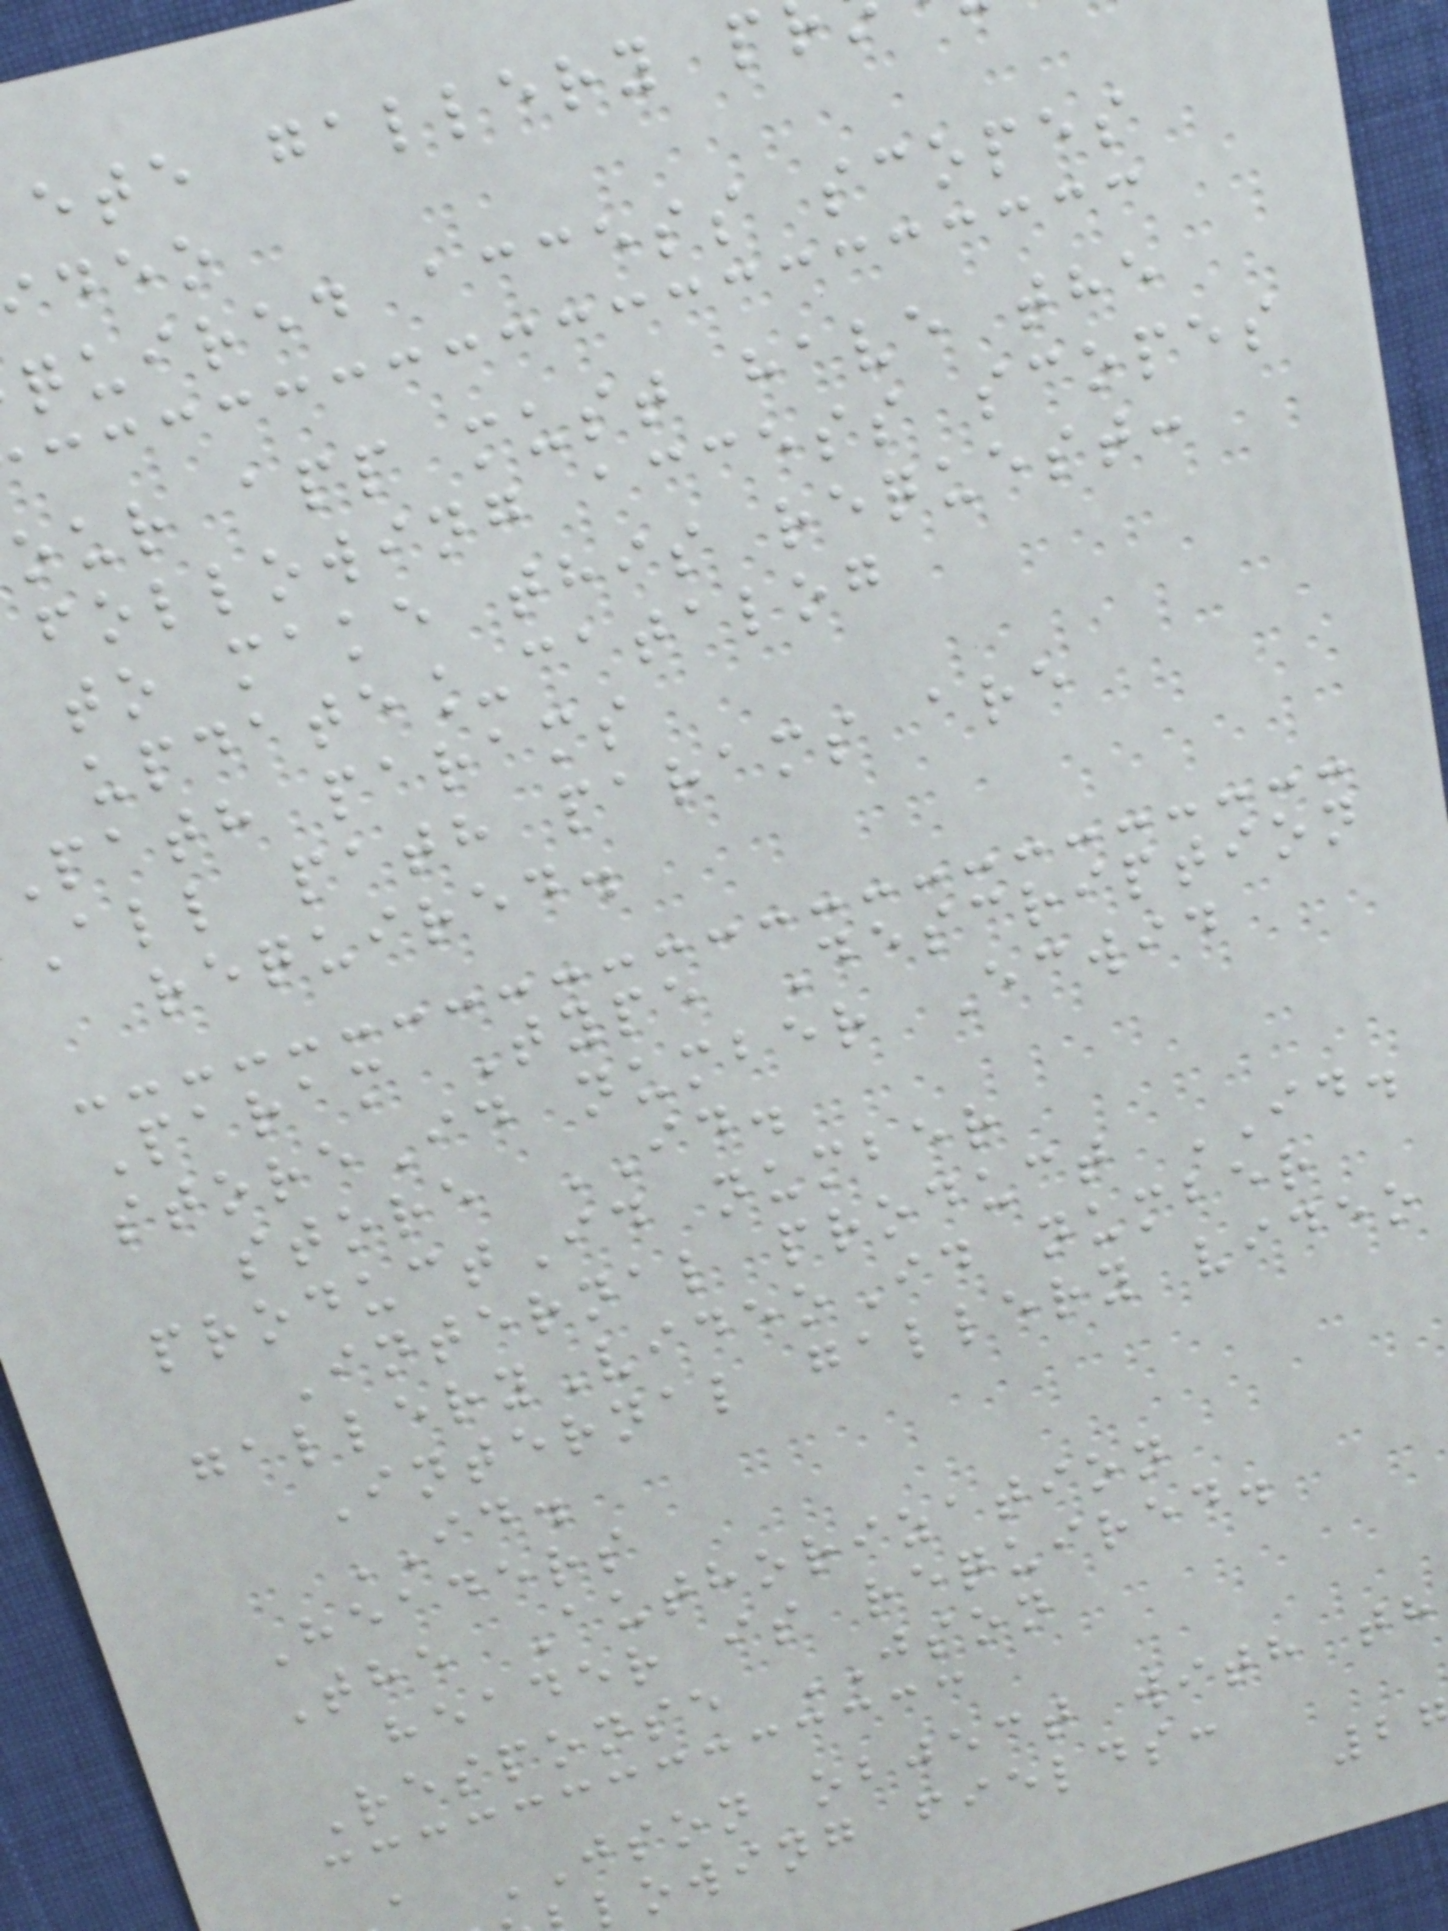ete gallery p
quired access scopes
our app must have the
following access scopes
to make this request:
update_catalog
path params
All path params are
required.
Param Type Description
storeId number Ecwid
store ID.
productId number
Internal product ID.
galleryVideoId number
Internal gallery video
ID.
Headers
The Authorization
header is required.
Response JSON
JSON object with th
lowing fields:
